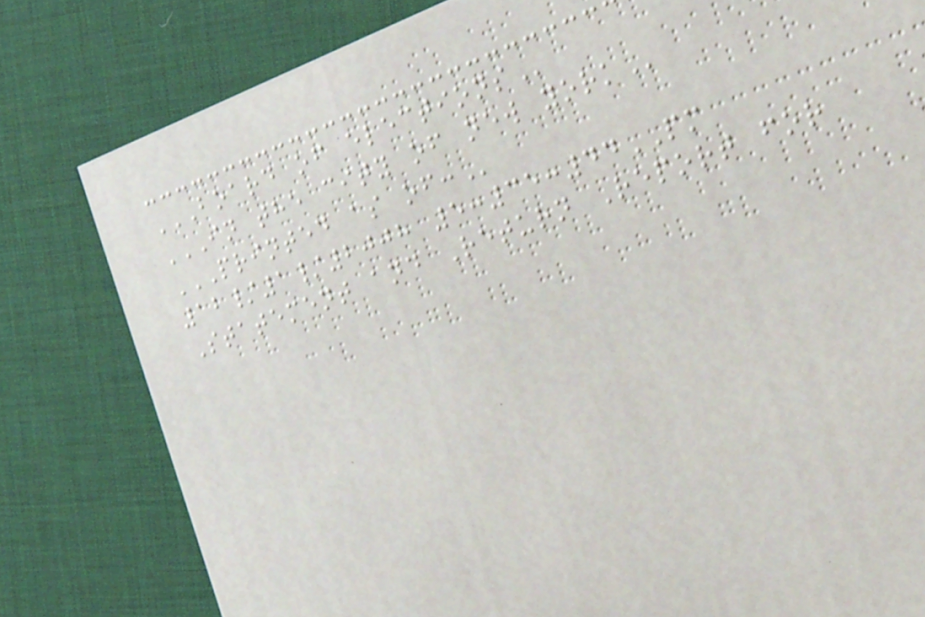BOARD OF ELECTIONS
IN THE CITY OF NEW YORK
PRINTED AS OF:
12/1/2008 5:35:44PM
Statement and Return Report for
